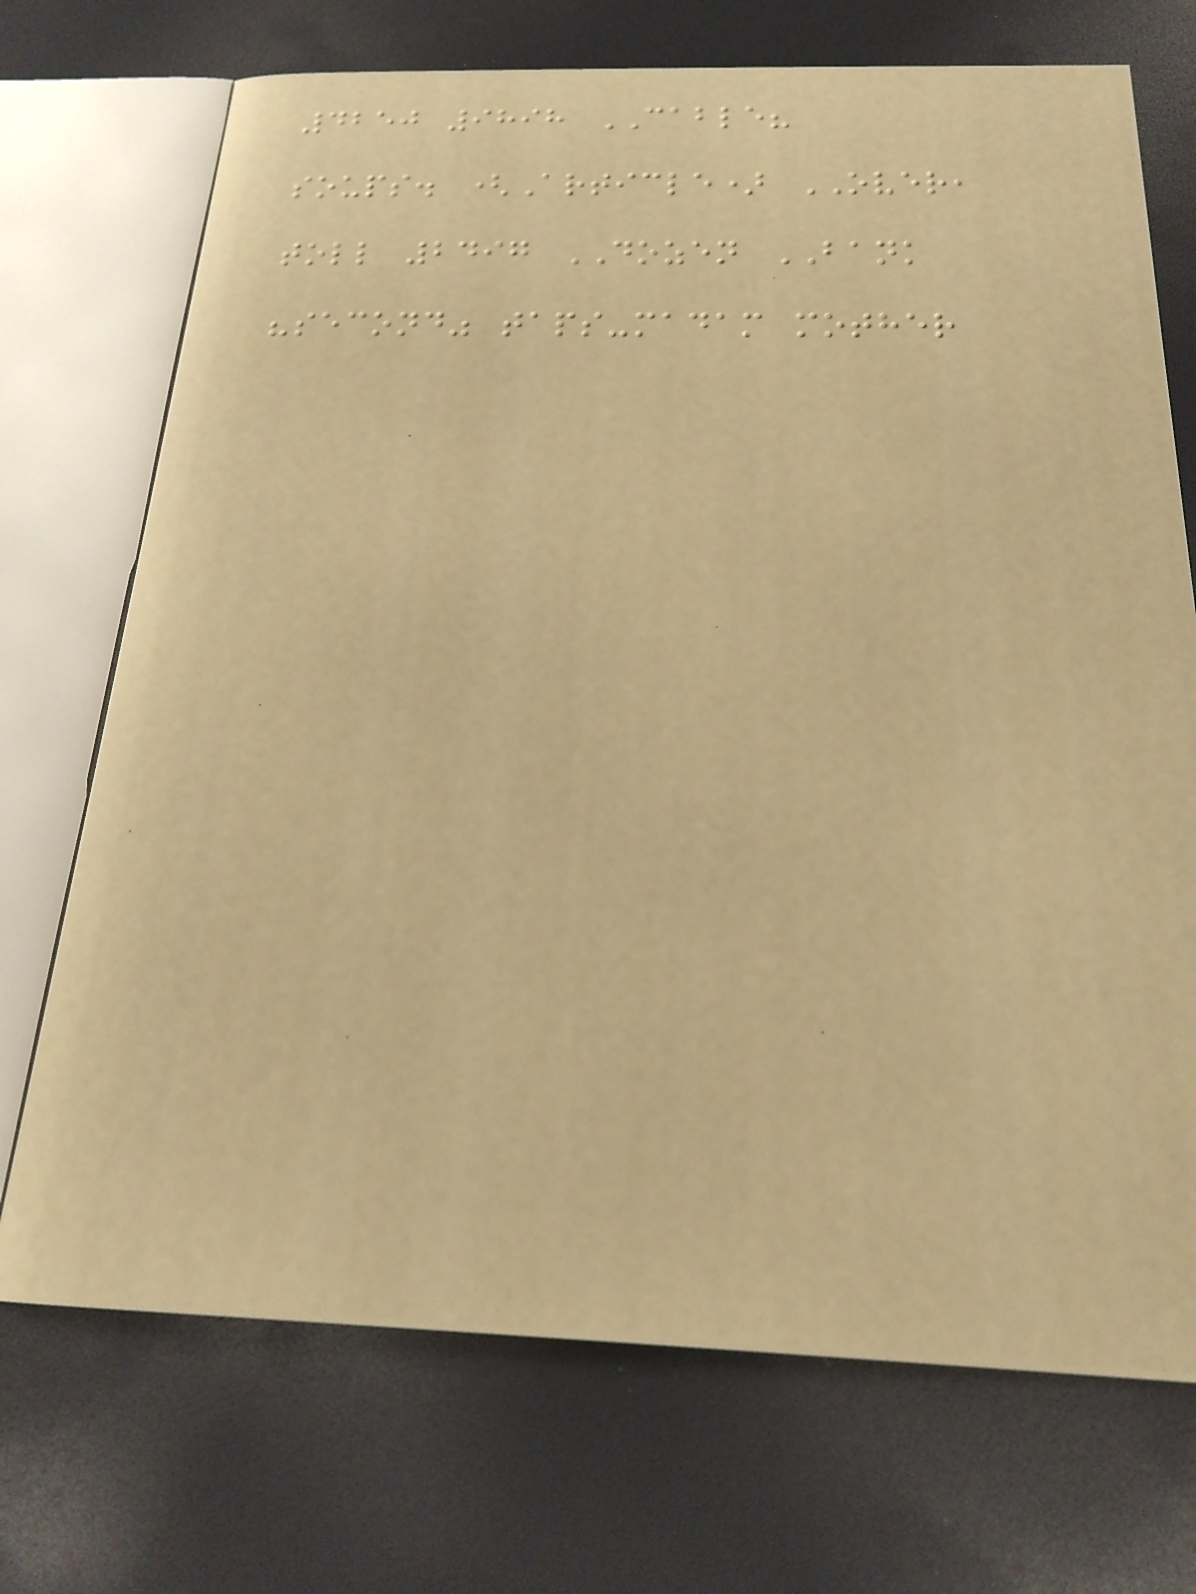4250 9898 CABLE?
soups. (Article) OVER,
toll 2497 DOZEN BANK
"second" taps-madam mother
